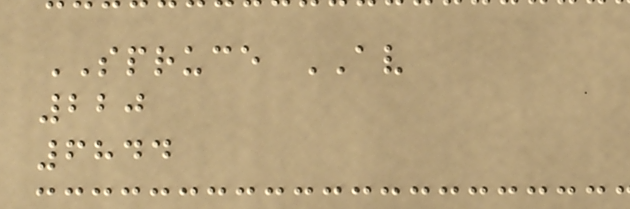SPRUCE AV
220
6844
